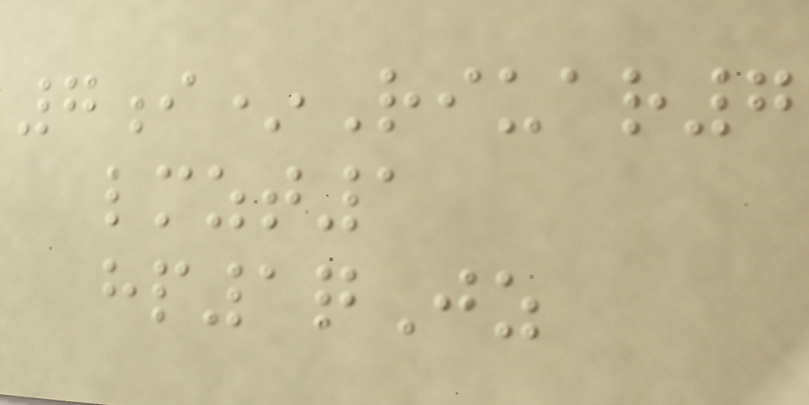7i*Riuar7
lmzt1
hp1qJz
